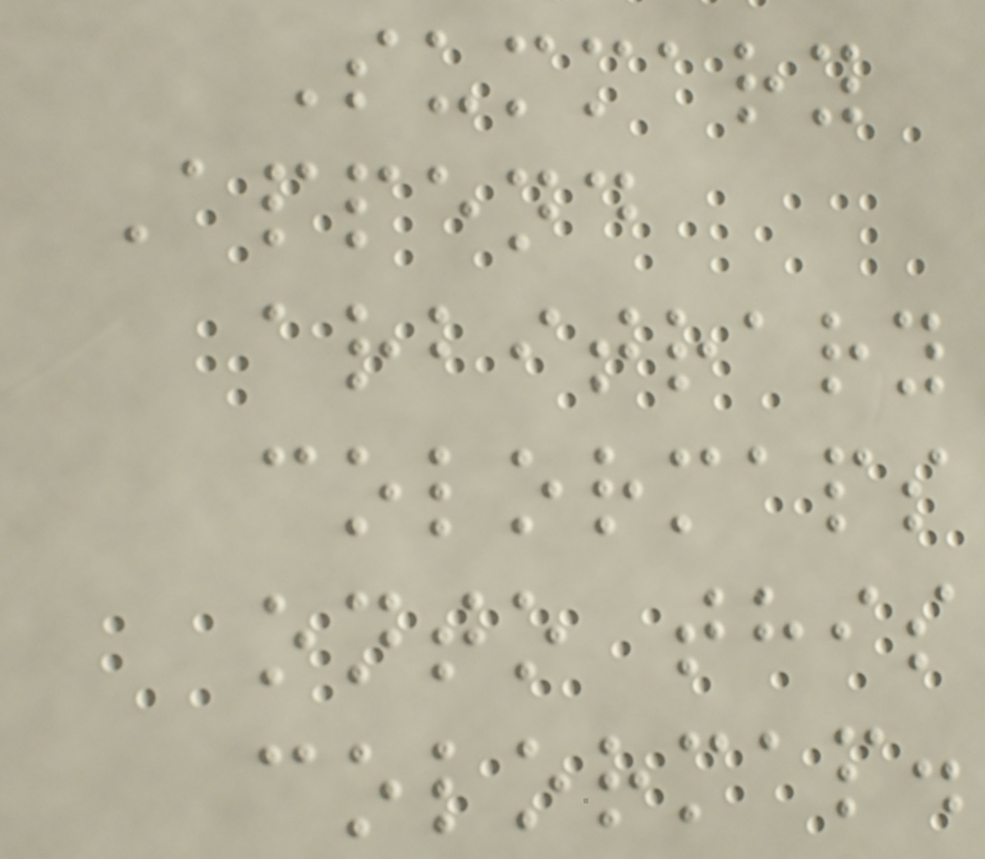Summary
Append
arbitrary
colormaps
onto this
colormap.
